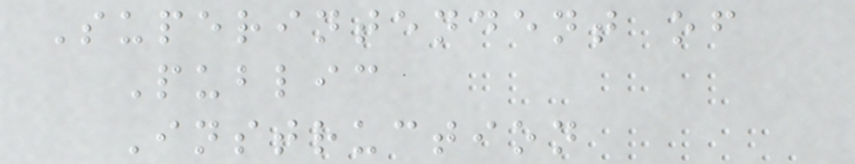Superintendent of
Public
Instruction
